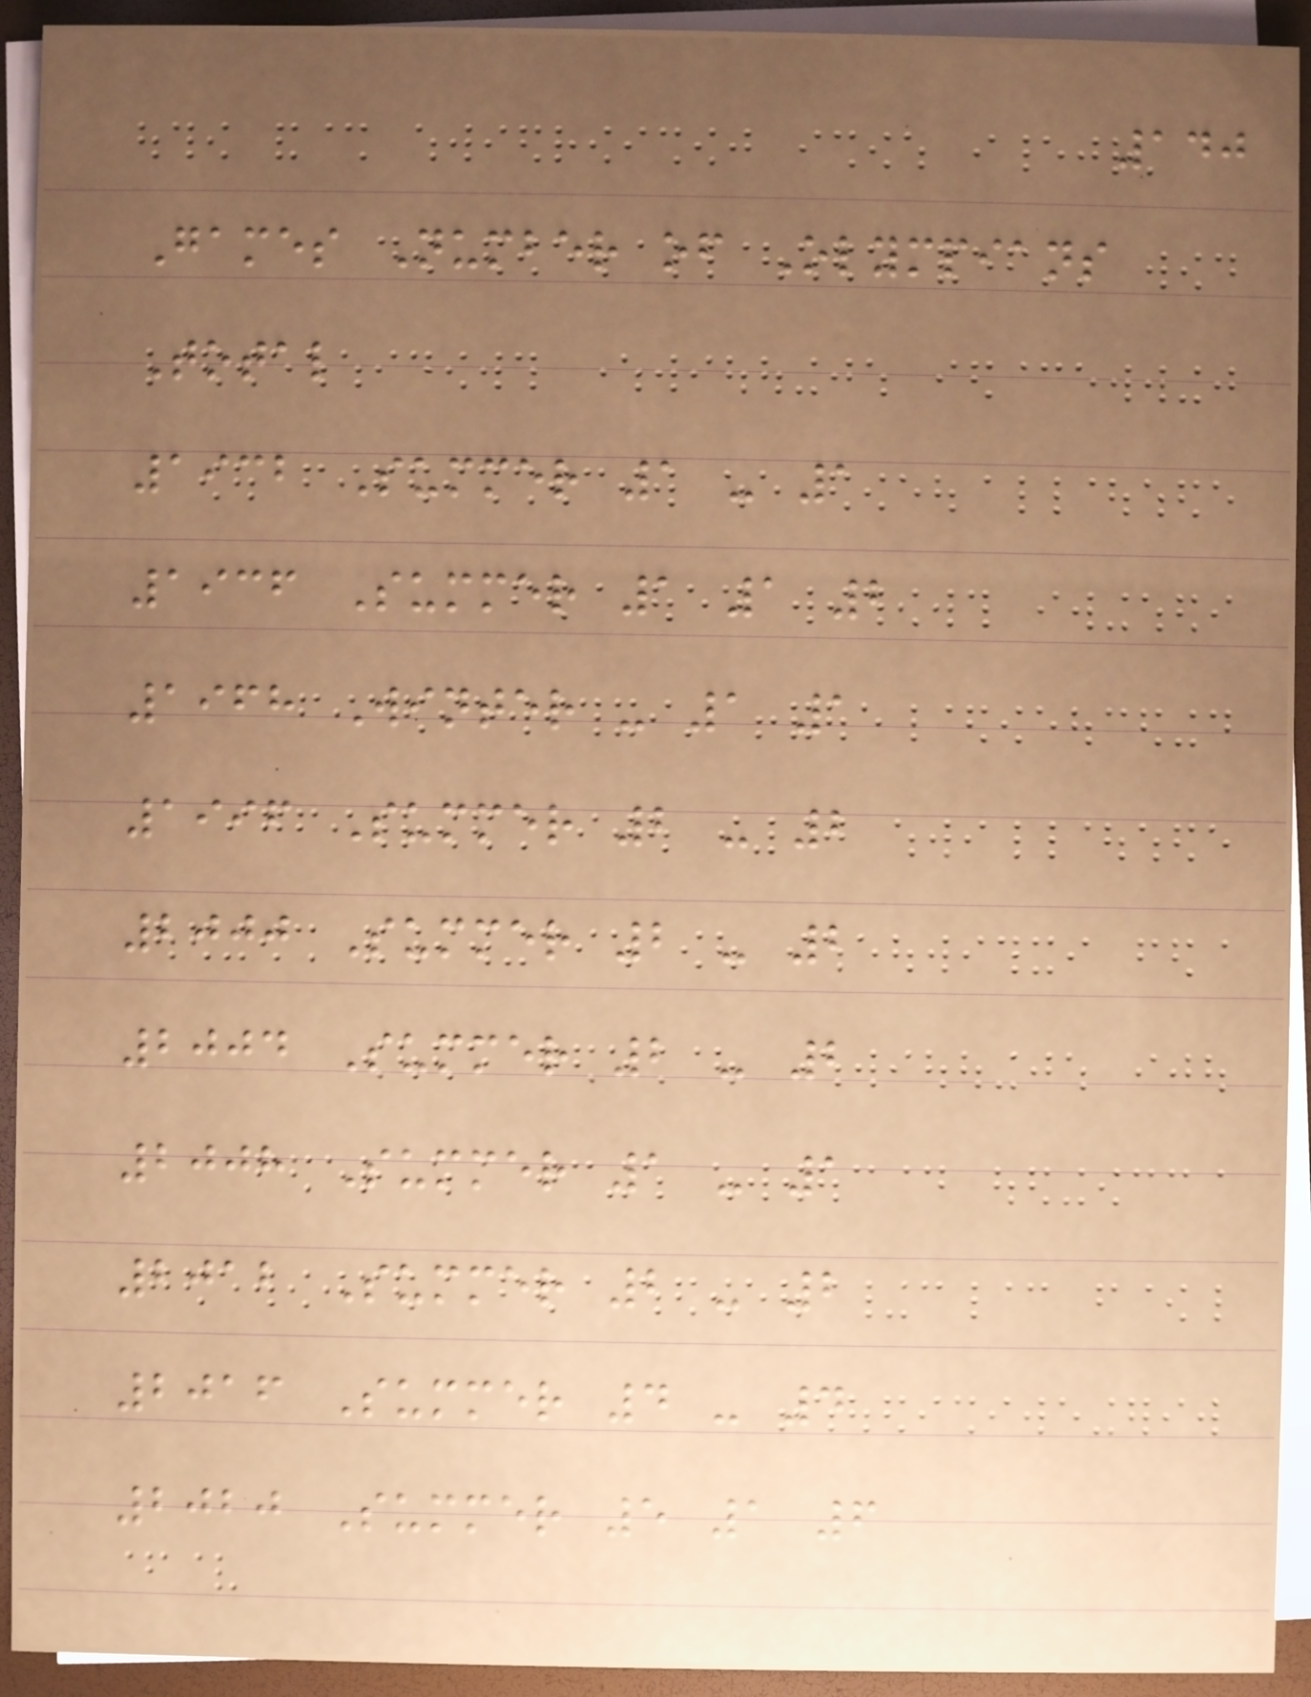140
Games Number of Olympians
Total
1932 Summer 1 - 1
1936 Summer 1 1 2
1968 Winter - 1 1
1996 Summer 2 - 2
2000 Summer 2 - 2
2004 Summer 2 - 2
2008 Summer 1 - 1
2012 Summer 2 - 2
2016 Summer 4 - 4
2020 Summer 5 1 6
